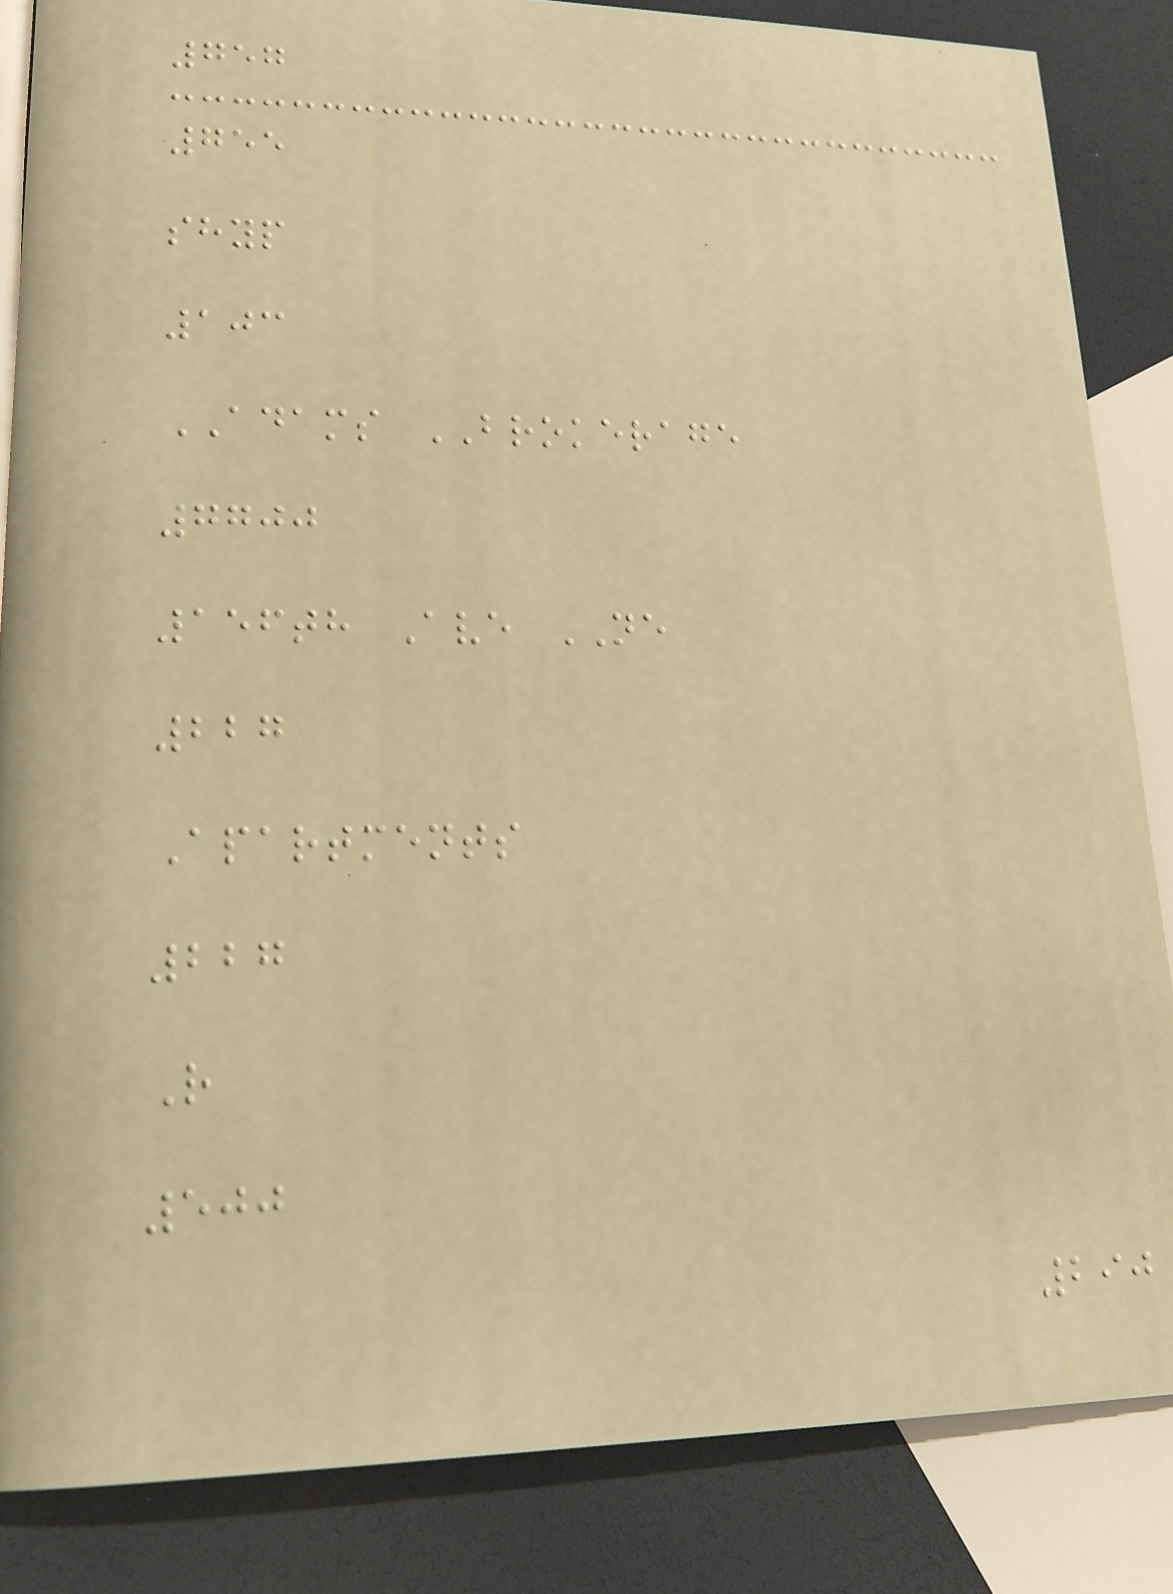757
755
shyp
103
ADAMS BROKERAGE
7700
156th Ave NE
227
Apartments
227
R
500
290
